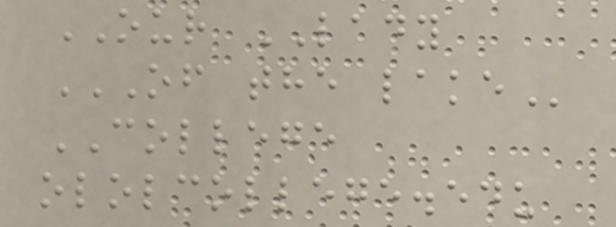OUR LADY
OF THE LAKE
COLLEGE
ololcollege.edu
